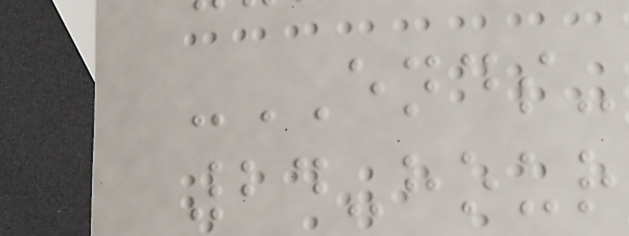-ENDS-
24-hour
